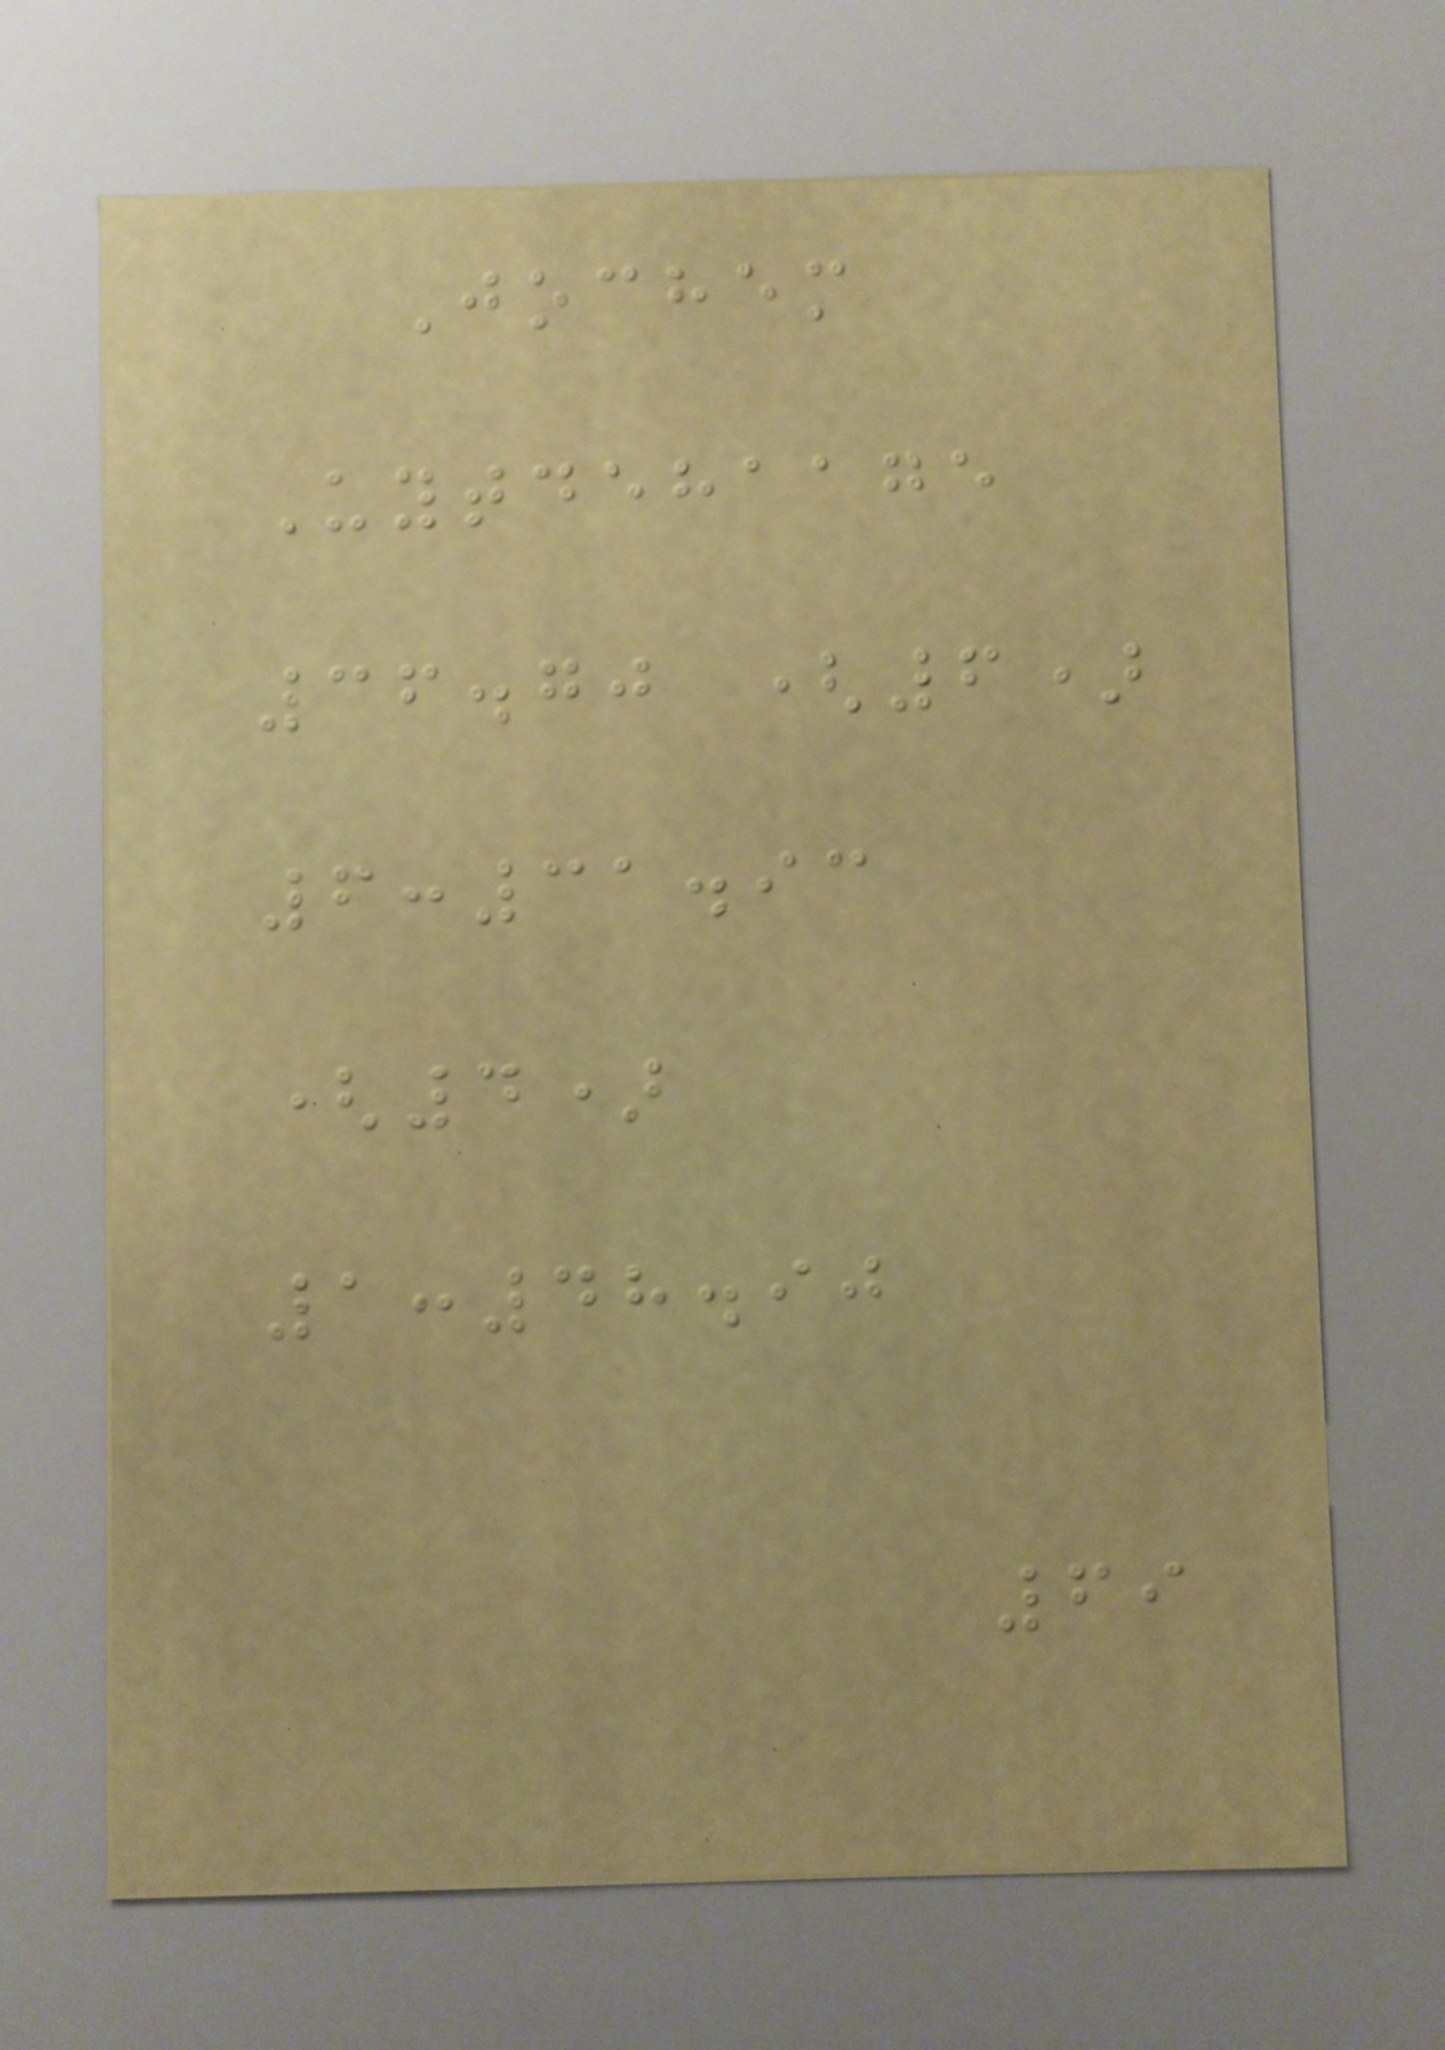Jochem
Uytdehaage
36.70 (6)
6:31.93
(4)
1:48.90
69
